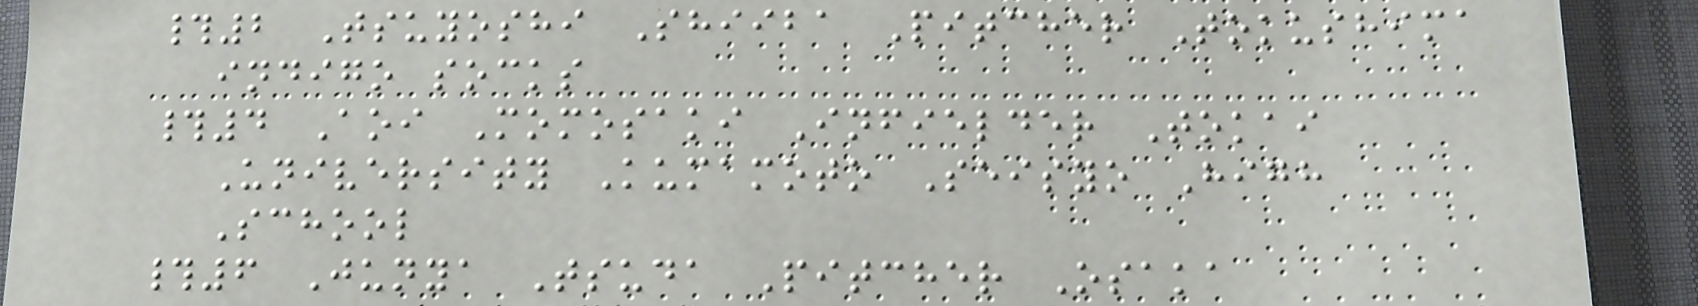#2 Tsuyoshi Shiiba Pitcher Tokushima
indigo socks
#4 Aoi Momosaki Infielder Tokai
University Kumamoto Seisyo High
School
#6 Junya Tsuda Pitcher Osaka
